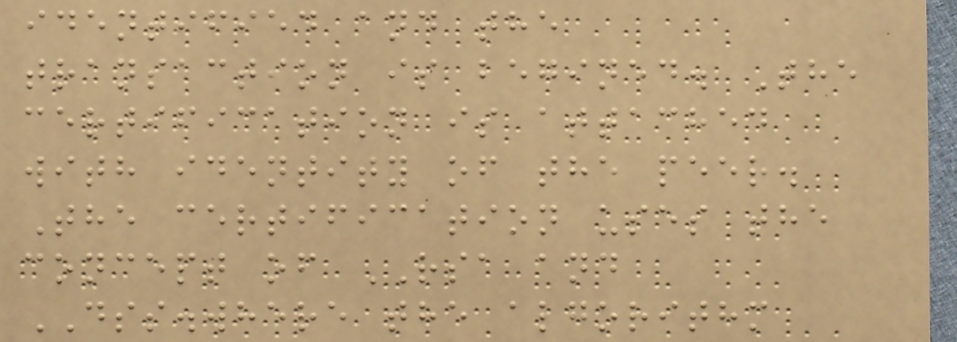identified and the
transaction is begined. The
certification is attached
with identity of the peer.
The certification uses the
concept of RSA and
DSS.where the algorithm
